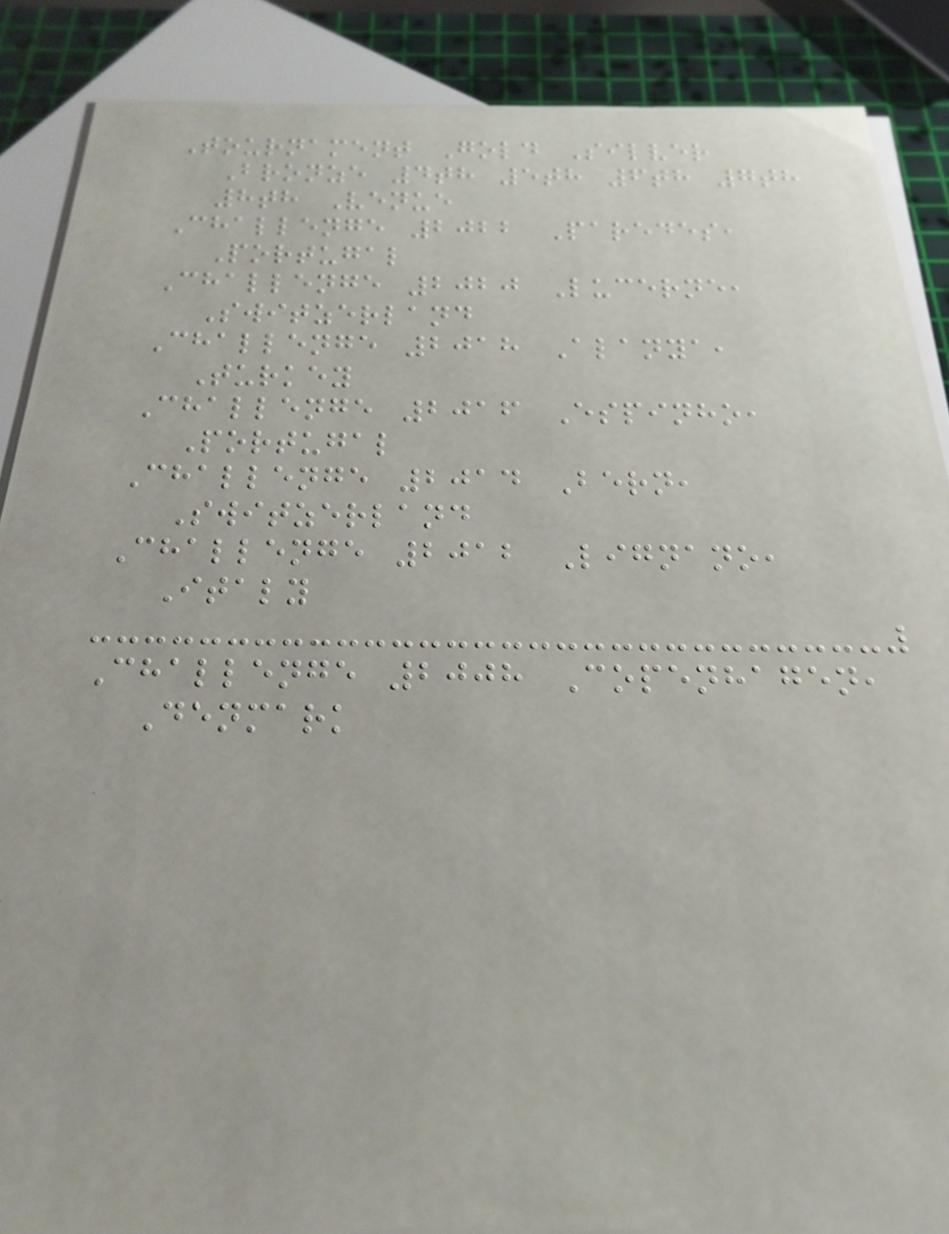Tournament Gold Silver
Bronze 4th 5th 6th 7th
8th Venue
Challenge 2022 Paredes,
Portugal
Challenge 2020 Lucerne,
Switzerland
Challenge 2018 Alanya,
Turkey
Challenge 2016 Espinho,
Portugal
Challenge 2014 Bern,
Switzerland
Challenge 2012 Lignano,
Italy
Challenge 2008 Copenhagen,
Denmark
